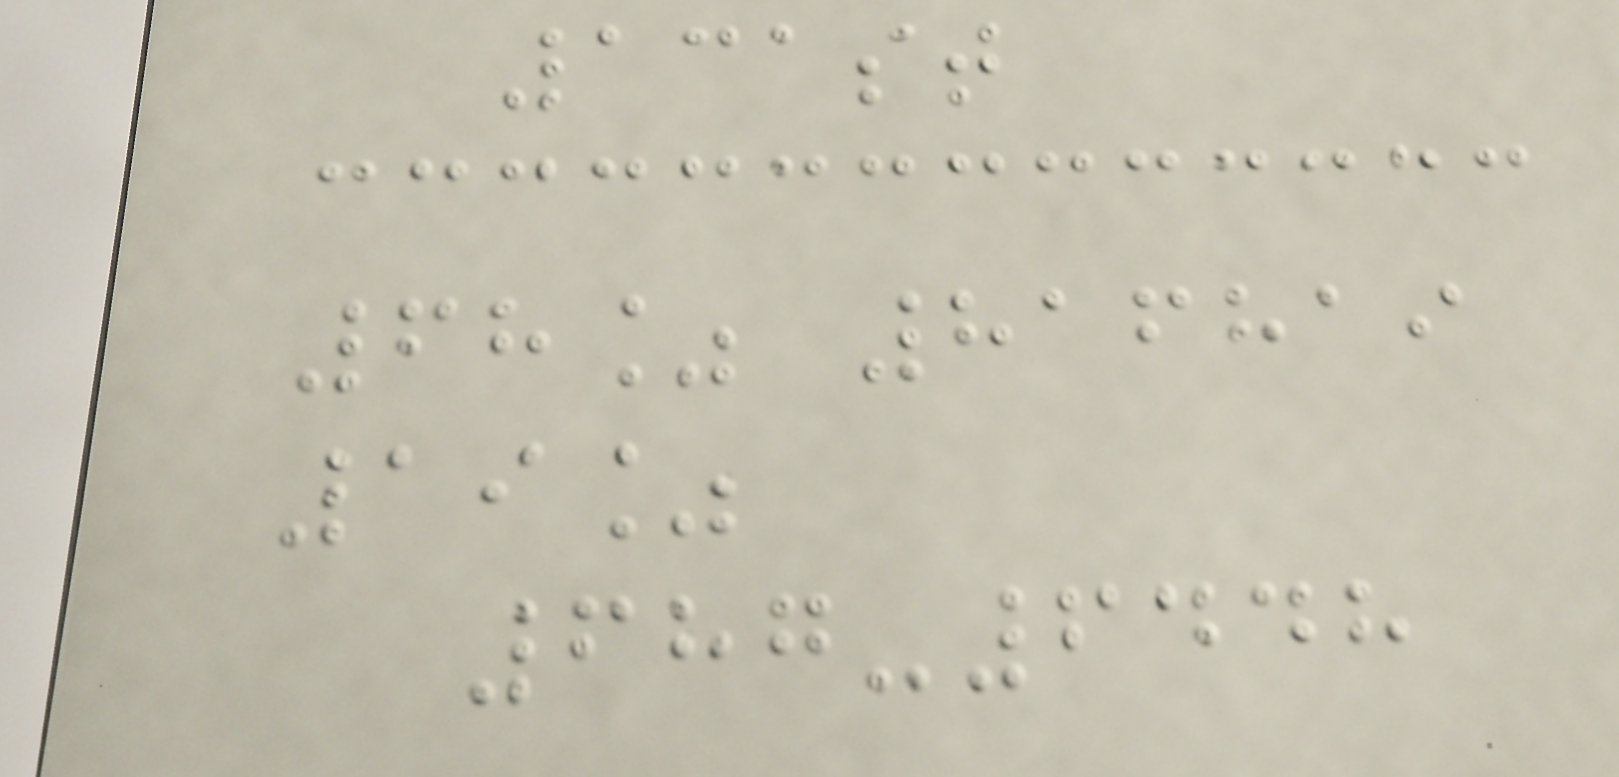131st
68% 816819
19%
687-6448
